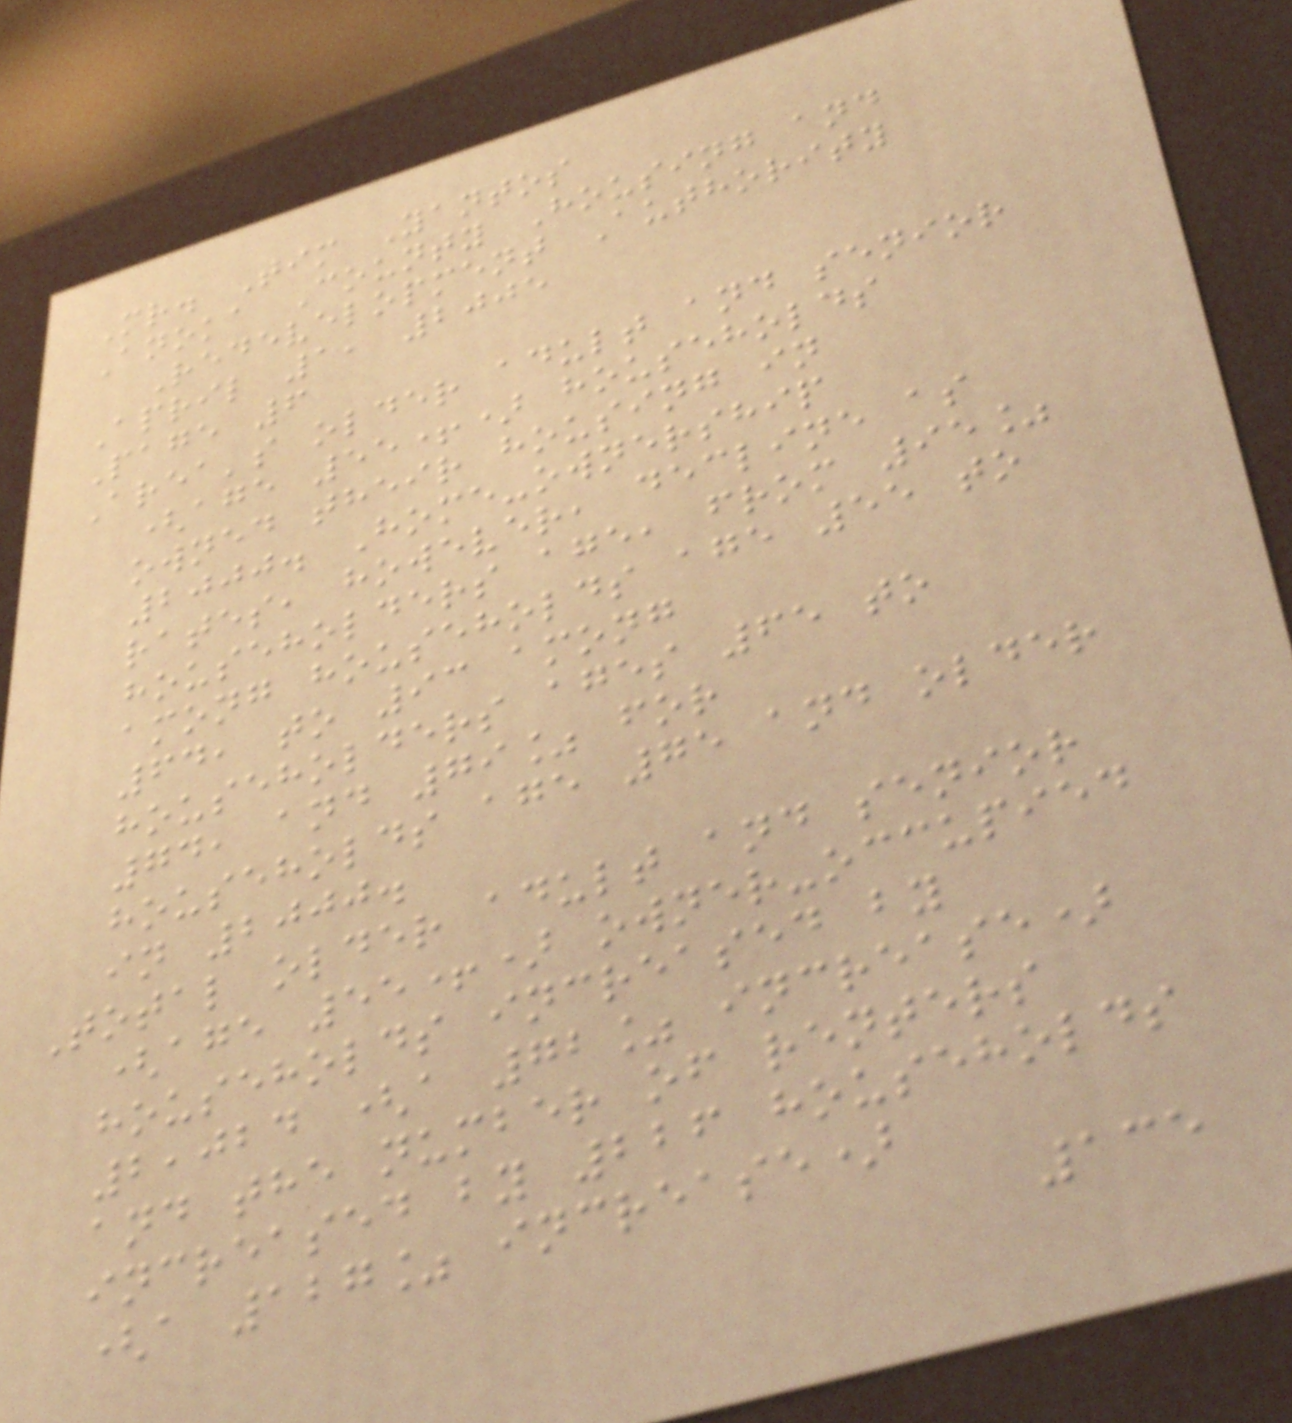Mr. Tim Yantos
Anoka County Housing and
Redevelopment Authority
April 1, 2005
Page 6
Area's older adult and senior
(age 55+) households
owned their housing in
2000. Home-ownership
rates, however, decline as
householders age, from 95%
among households age 55 to
64, to 93 among
householders ages 65 to
74, and 79% for
households age 75 and older
in 2000.
Total older adult and senior
(age 55+) owner-occupied
households increased by
2,024 (a 72% increase)
and the number of renters
increased by 226 households
(a 127% increase)
135
